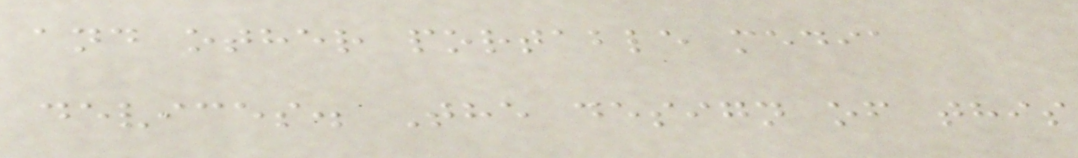and other portable media
devices. The design of this
